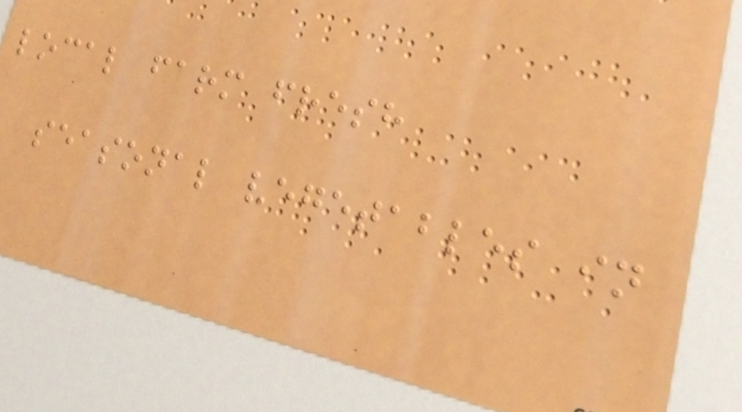local farm fresh
seasonal vegetables in
